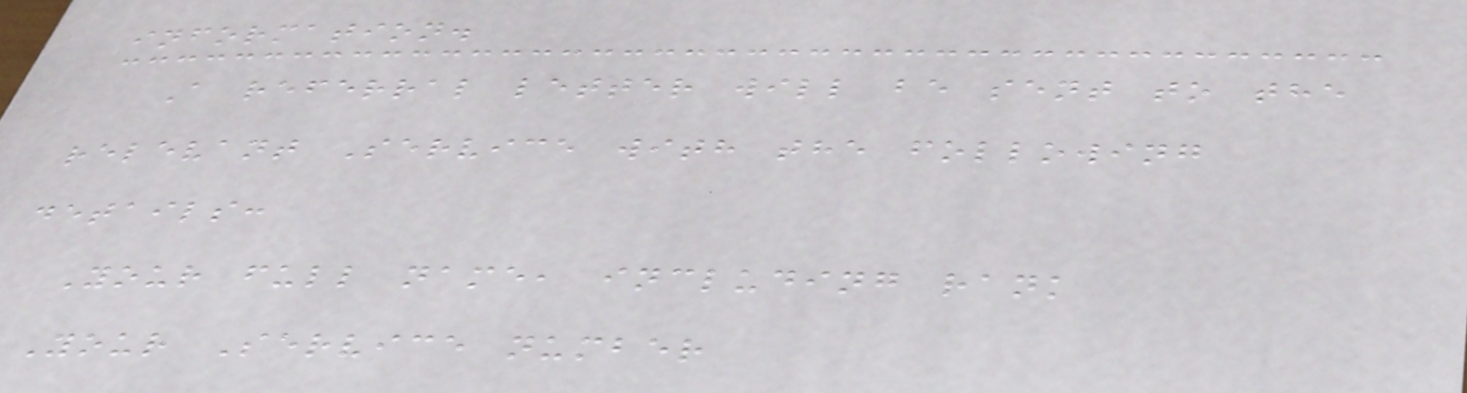information.
A referral letter will be sent to the
relevant Service with the following
details:
Your full name, including rank
Your Service number
